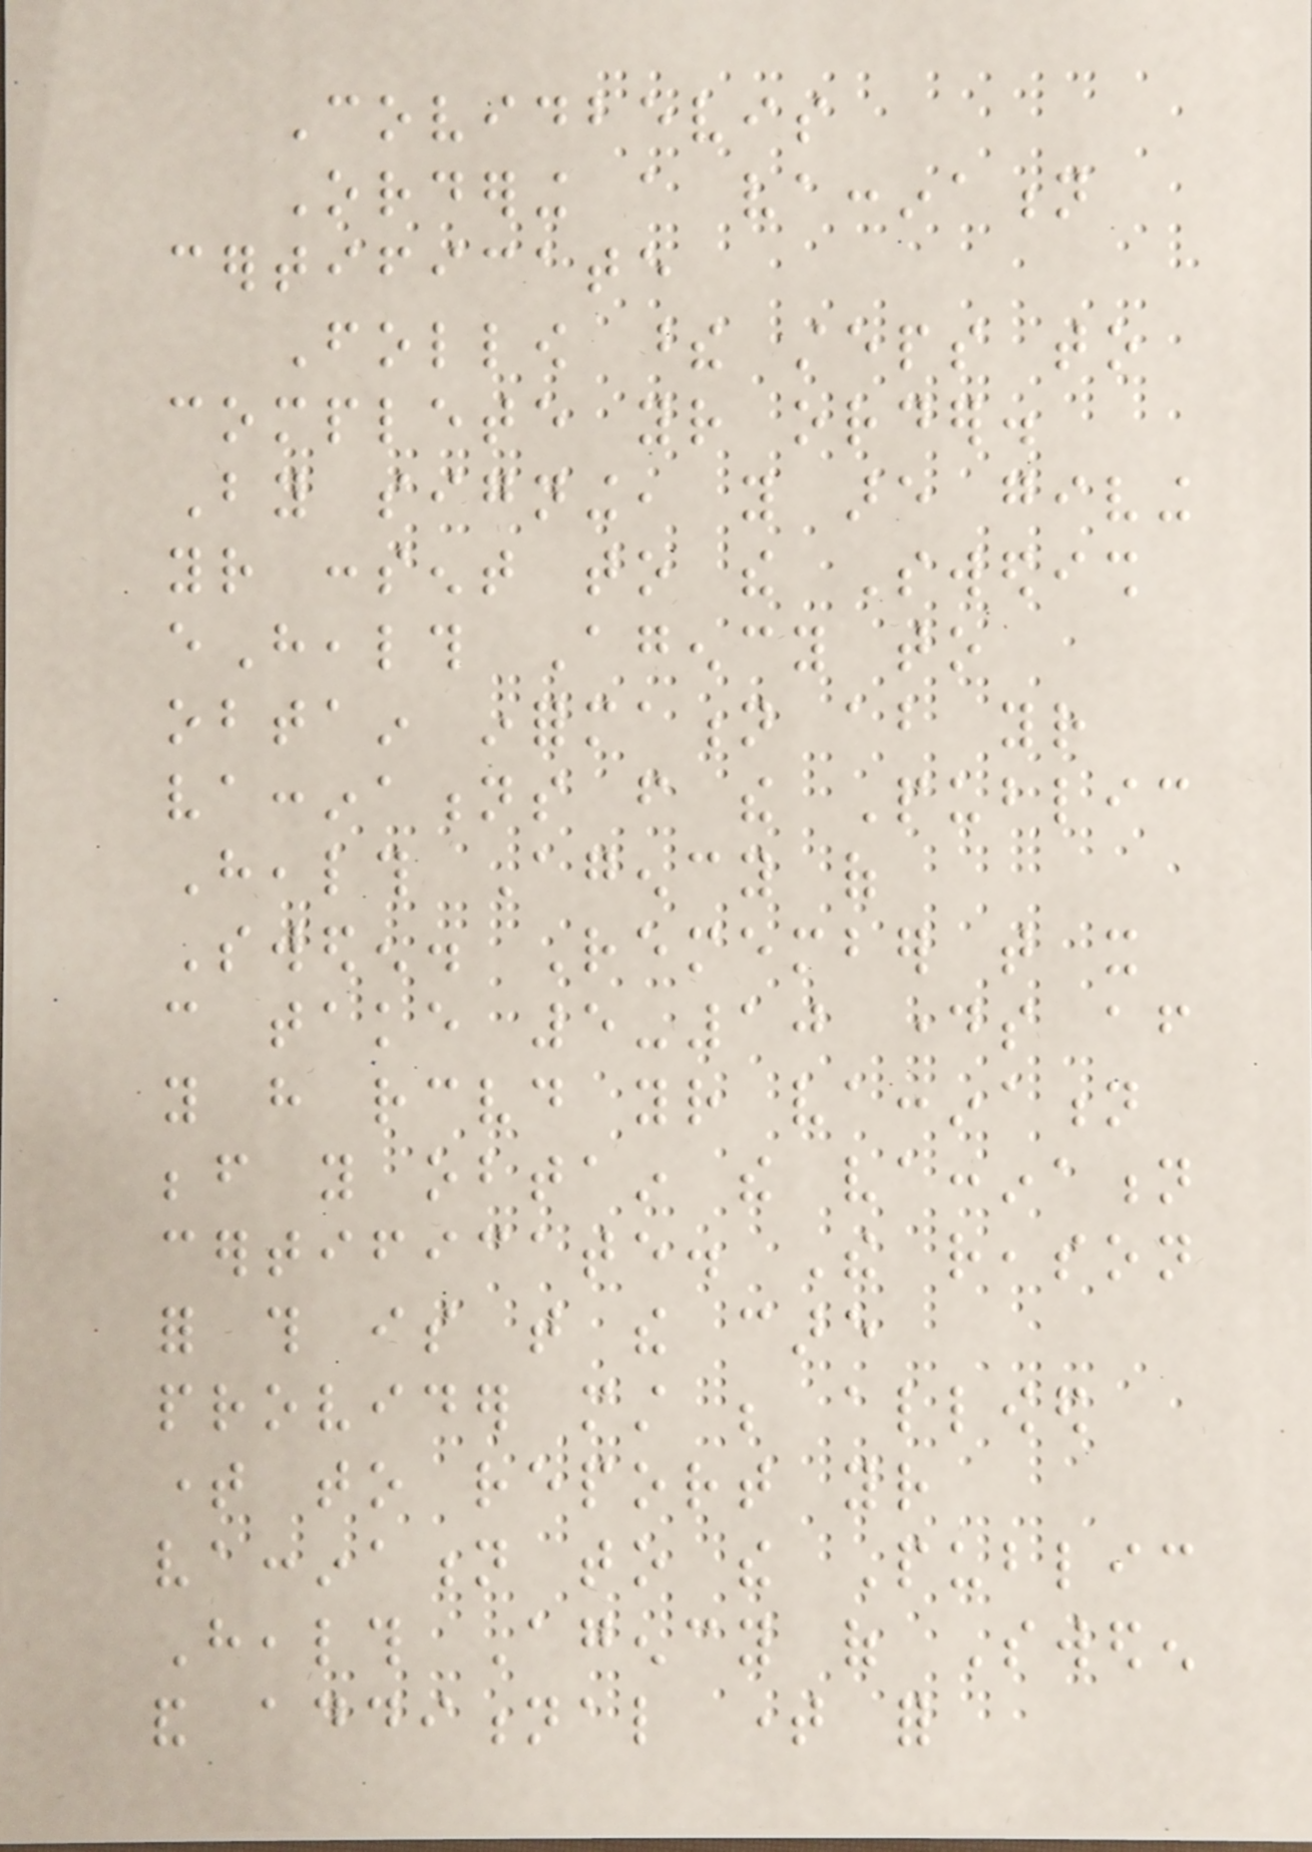Covidbevis
Ordering a vaccination
certificate
Follow these steps to
complete your order.
By signing, you are giving
your consent to the Swedish
eHealth Agency to
obtain information about your
vaccinations from the Public
Health Agency of
Sweden. Remember that it
can take 5-10 days after
you have received your vaccination
before you obtain the vaccination
certificate. The reason
for this is that the care
provider must be allowed
time to report your
vaccination to the Public
Health Agency of Sweden
and additional time for
